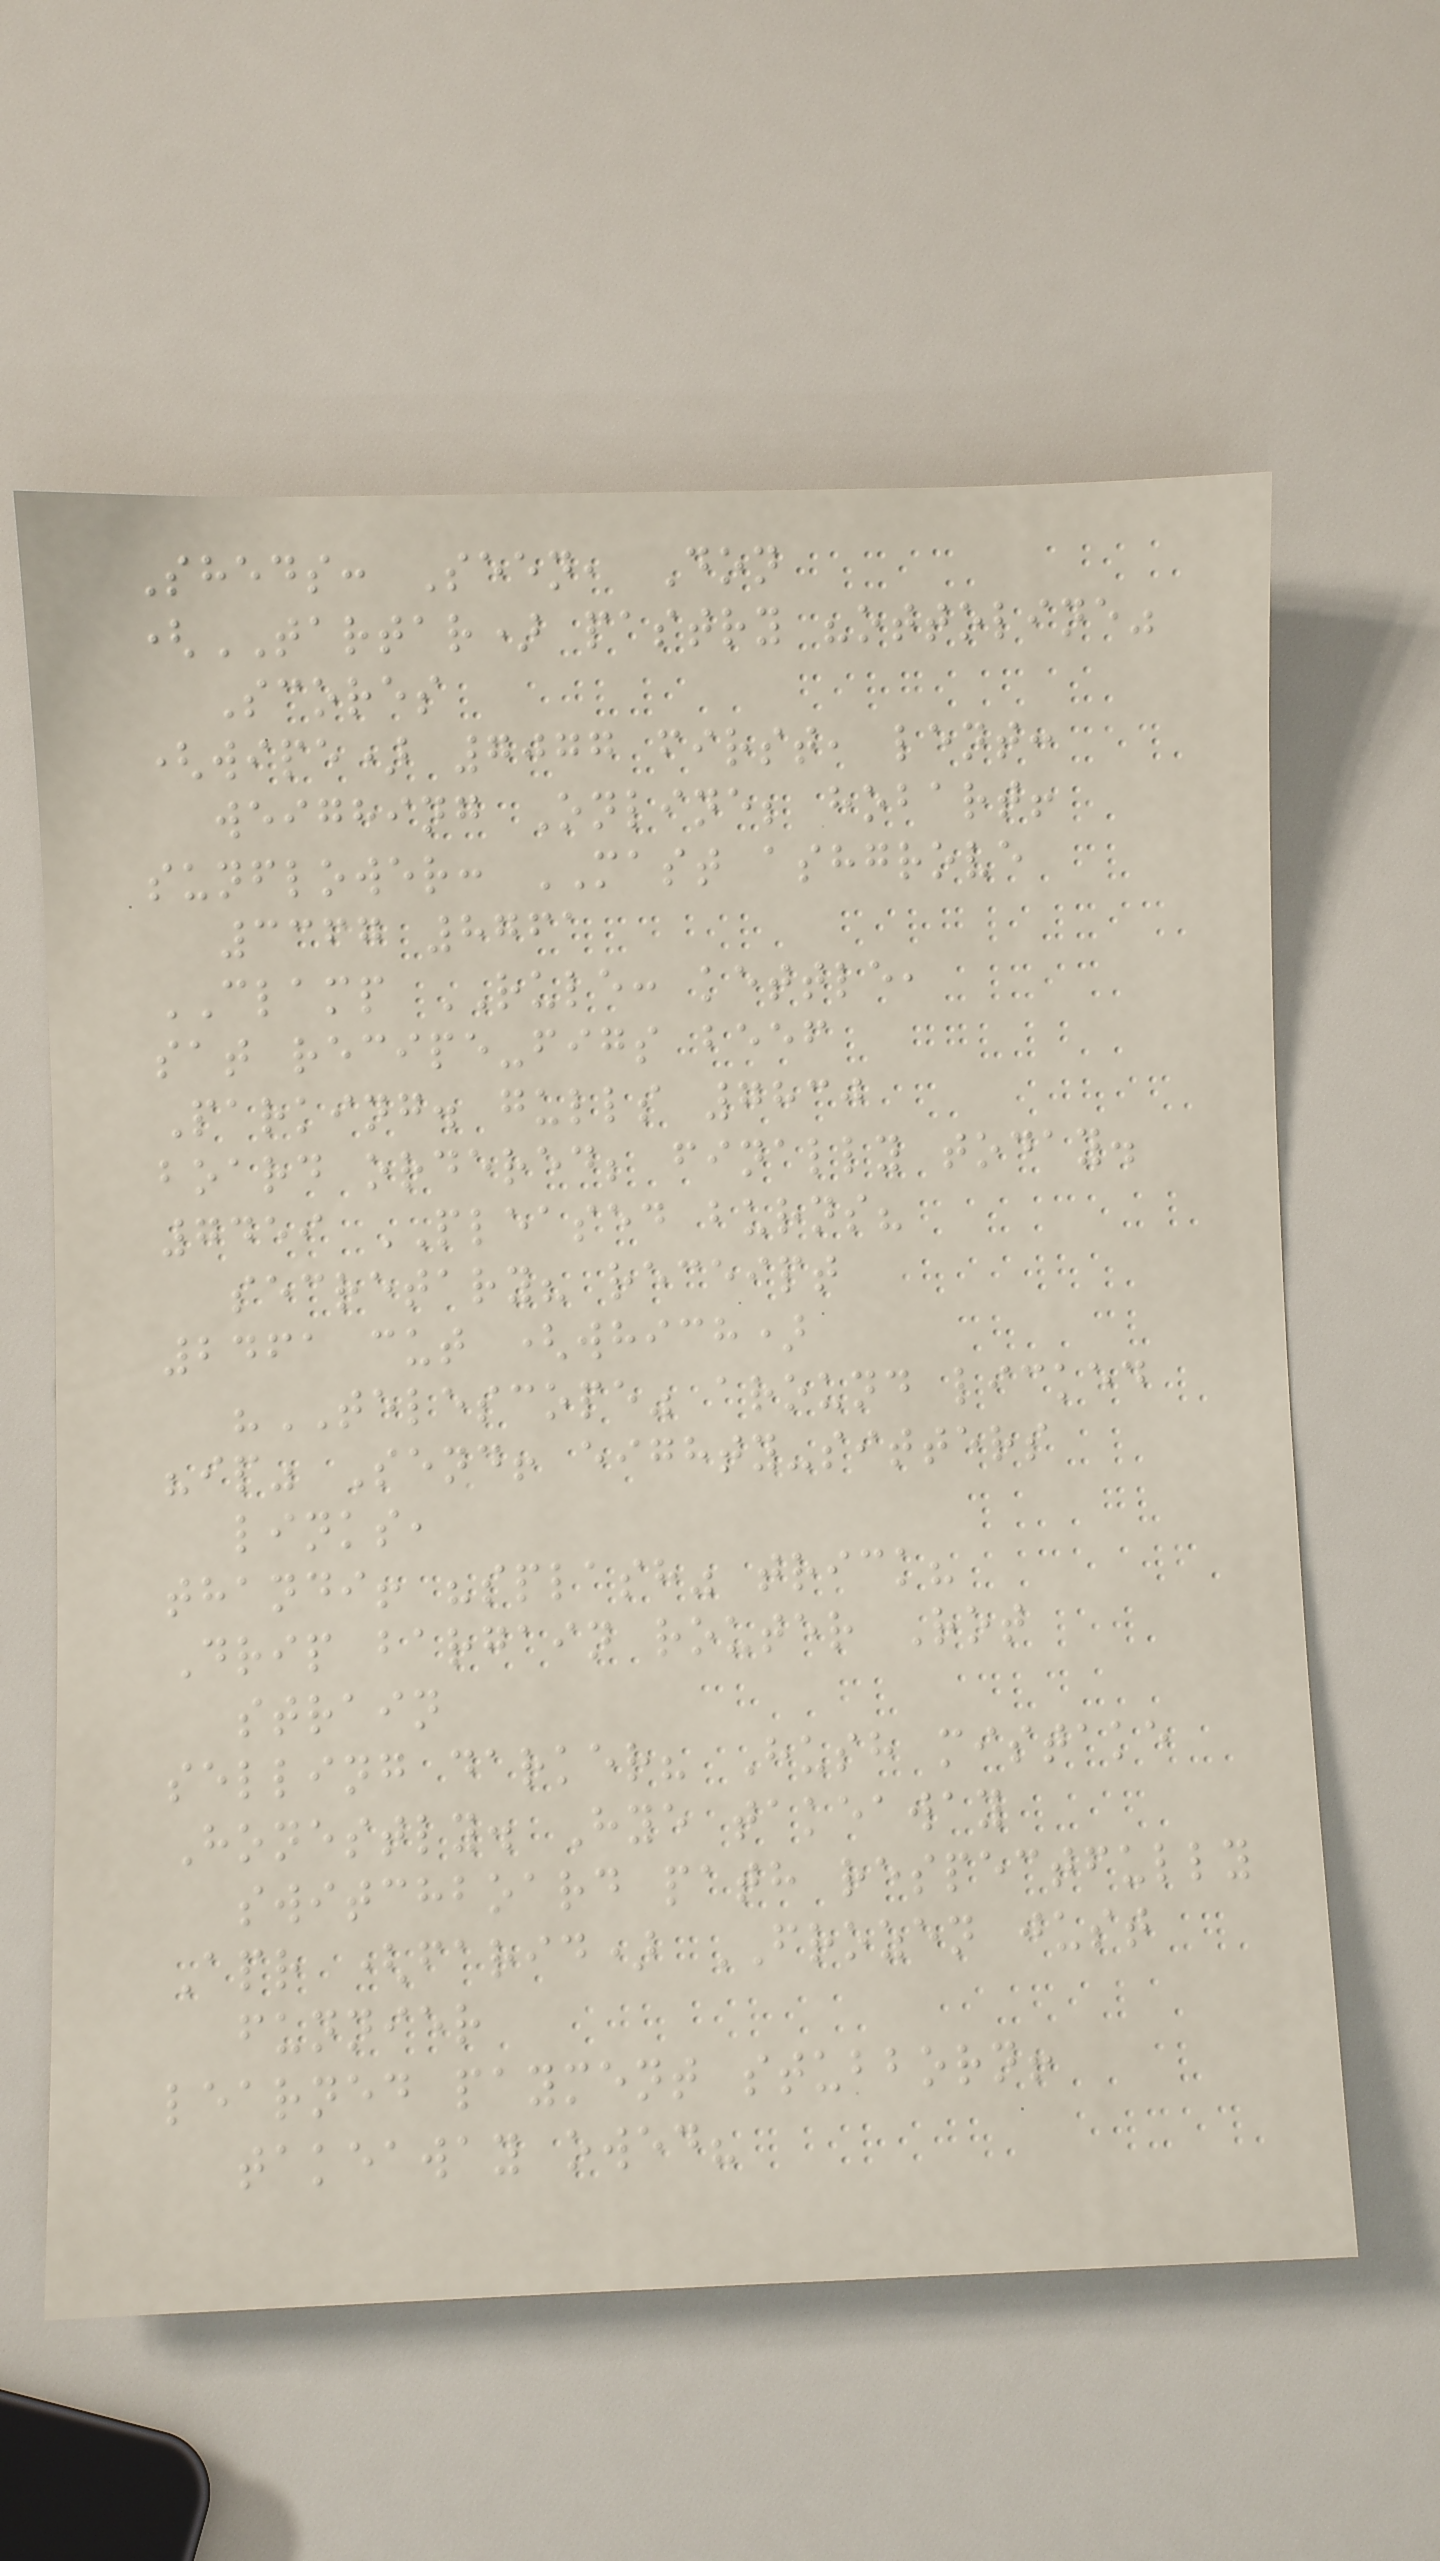Sheds: Seen, Don
(TARTAR) pastry "ottoline"
Scores
(wipe) 7077 first, lent:
weighing Online; hobart!
sunflower: MAST ashgrove
3367 8761
CLAMP RULE: kettle,
sat recipe-figs beef
Parking. gulls 7830
board ordered; finally today.
7459 PLEASED burns?
secretary? receipt
2461 cut (which)
"TELESCOPE" around licked
"ip" Send! eighty-sitters
links,
thandi! "splash" trick?
Drip bargain router Rot
strain
selling darker? Hush mistake
Honestly. Hye takeaway
switchboard path respectfully
Apr (farid) FROZEN just
funnier
learned payment stubborn!
takeaway owed?
